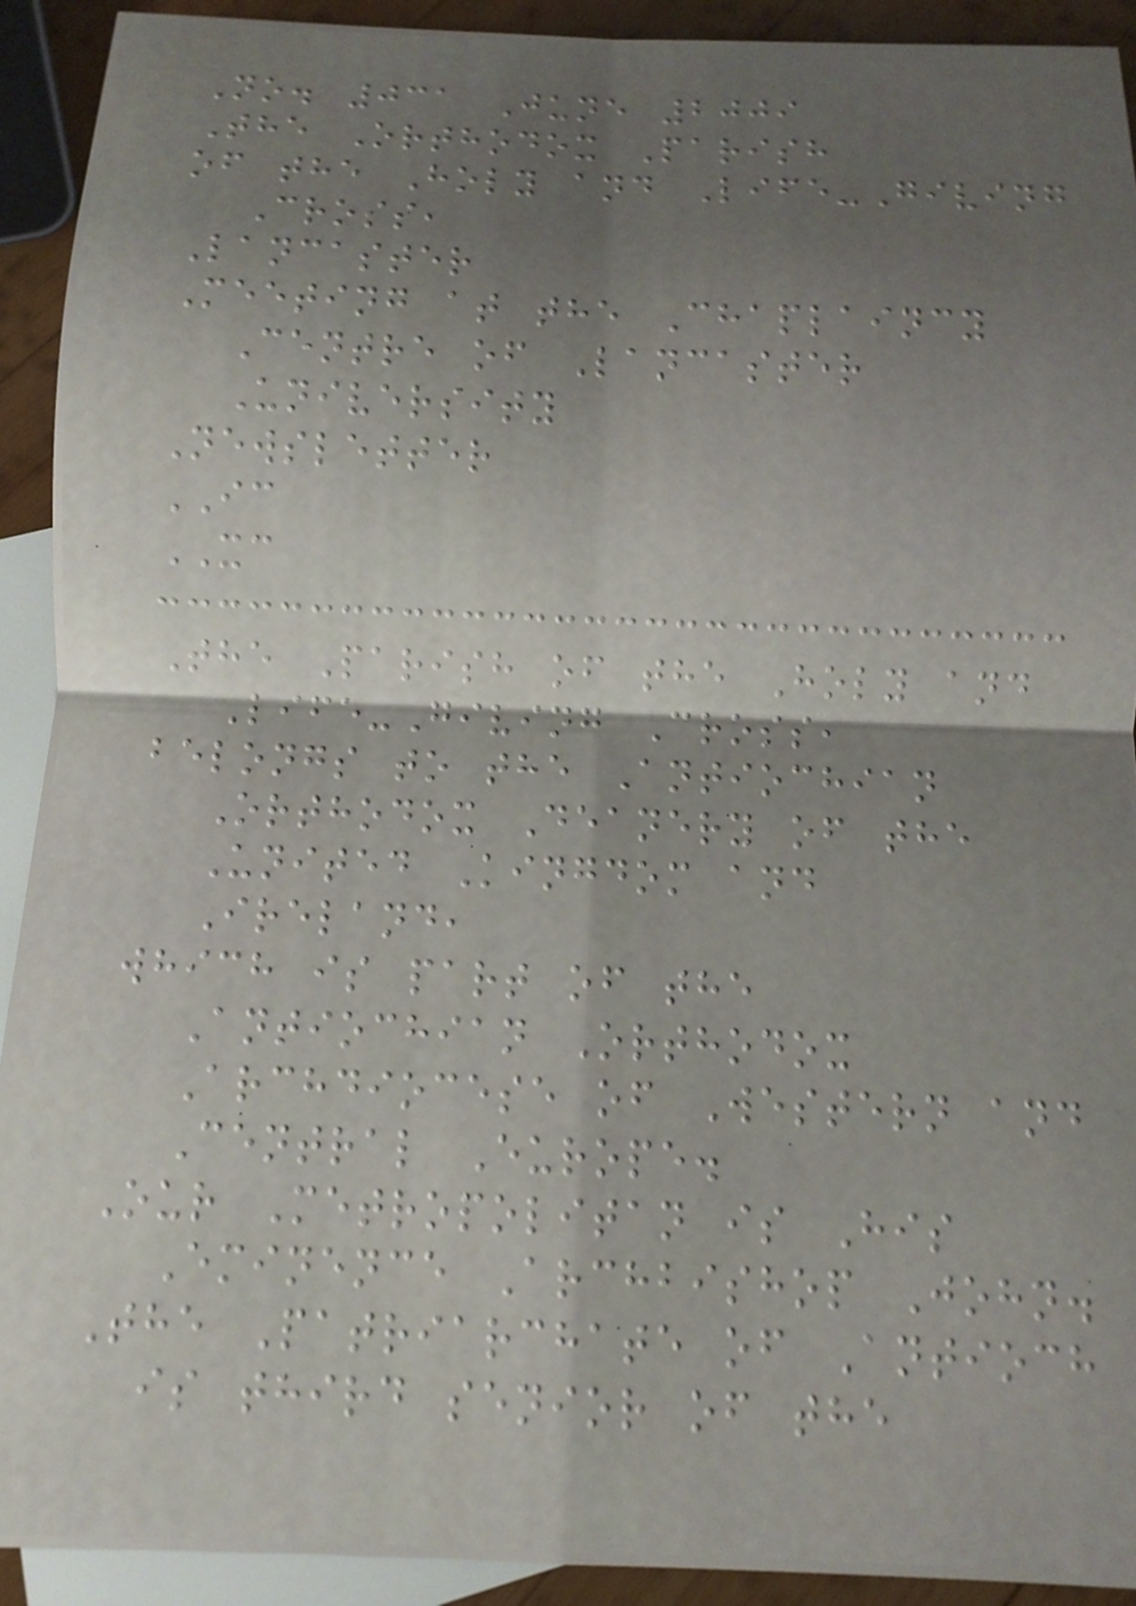No. 031 June 2009
The Orthodox Parish
of the Holy and Life-Giving
Cross,
Lancaster
Meeting at the Chaplaincy
Centre of Lancaster
University
Newsletter
IC
XC
The Parish of the Holy and
Life-Giving Cross,
belongs to the Antiochian
Orthodox Deanery of the
United Kingdom and
Ireland,
which is part of the
Antiochian Orthodox
Archdiocese of Western and
Central Europe.
Our Metropolitan is His
Eminence Archbishop John.
The Patriarchate of Antioch
is third senior of the
